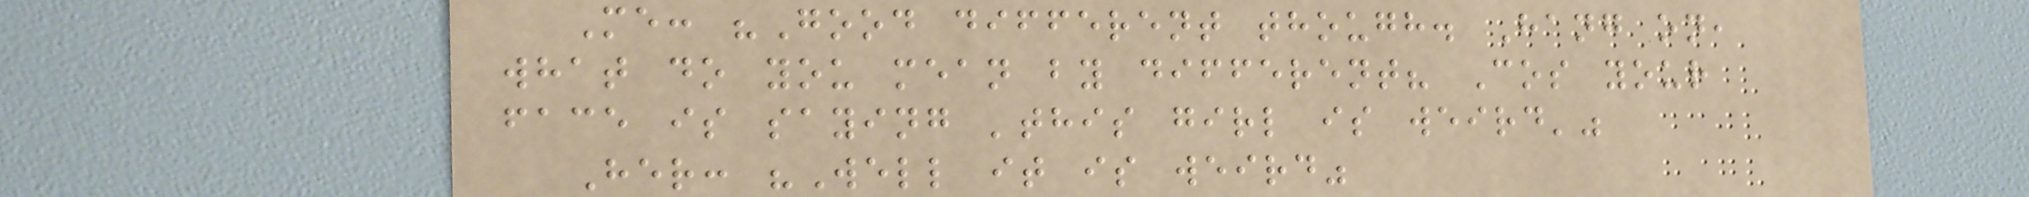Me: "Good different though. Hang on,
what do you mean by different? Cos your
face is saying 'this girl is weird'"
Her: "Well it is weird"
